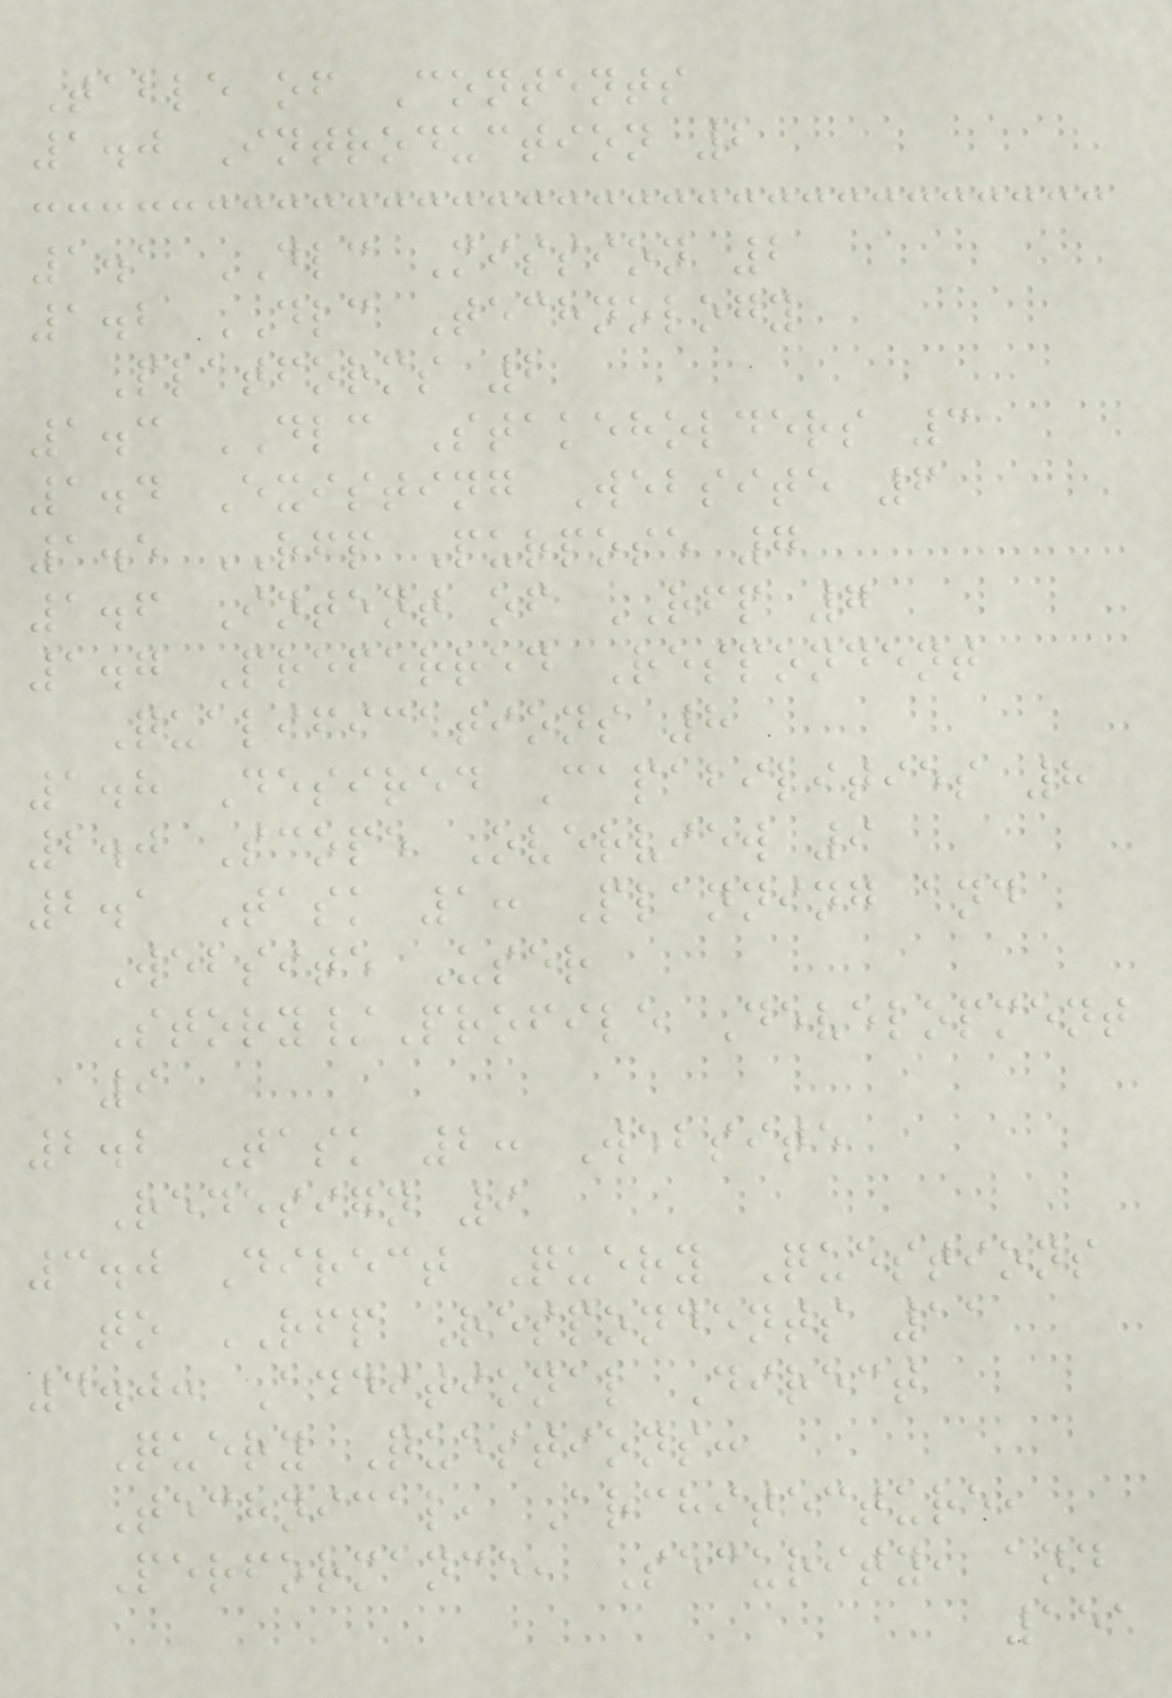Table of Contents
1.0 Introduction 2
1.1 DLC Mission 2
1.2 DLC Technology
Platforms 2
1.3 DLC Stakeholders 3
1.4 Existing Website 6
1.5 RFP Purpose 7
1.6 Intent of RFP 7
1.7 Preferred Respondent
Qualifications 8
1.8 Desired Capabilities 8
2.0 Scope Overview 9
2.1 Task 1: Planning and
Website User
Story/Profile Development
9
2.2 Task 2: Website
Redesign 9
3.0 Direct Query Questions
to RFP Respondents 11
4.0: Additional Direct
Query Questions:
Technical, Architecture,
Performance, Security, and
151
